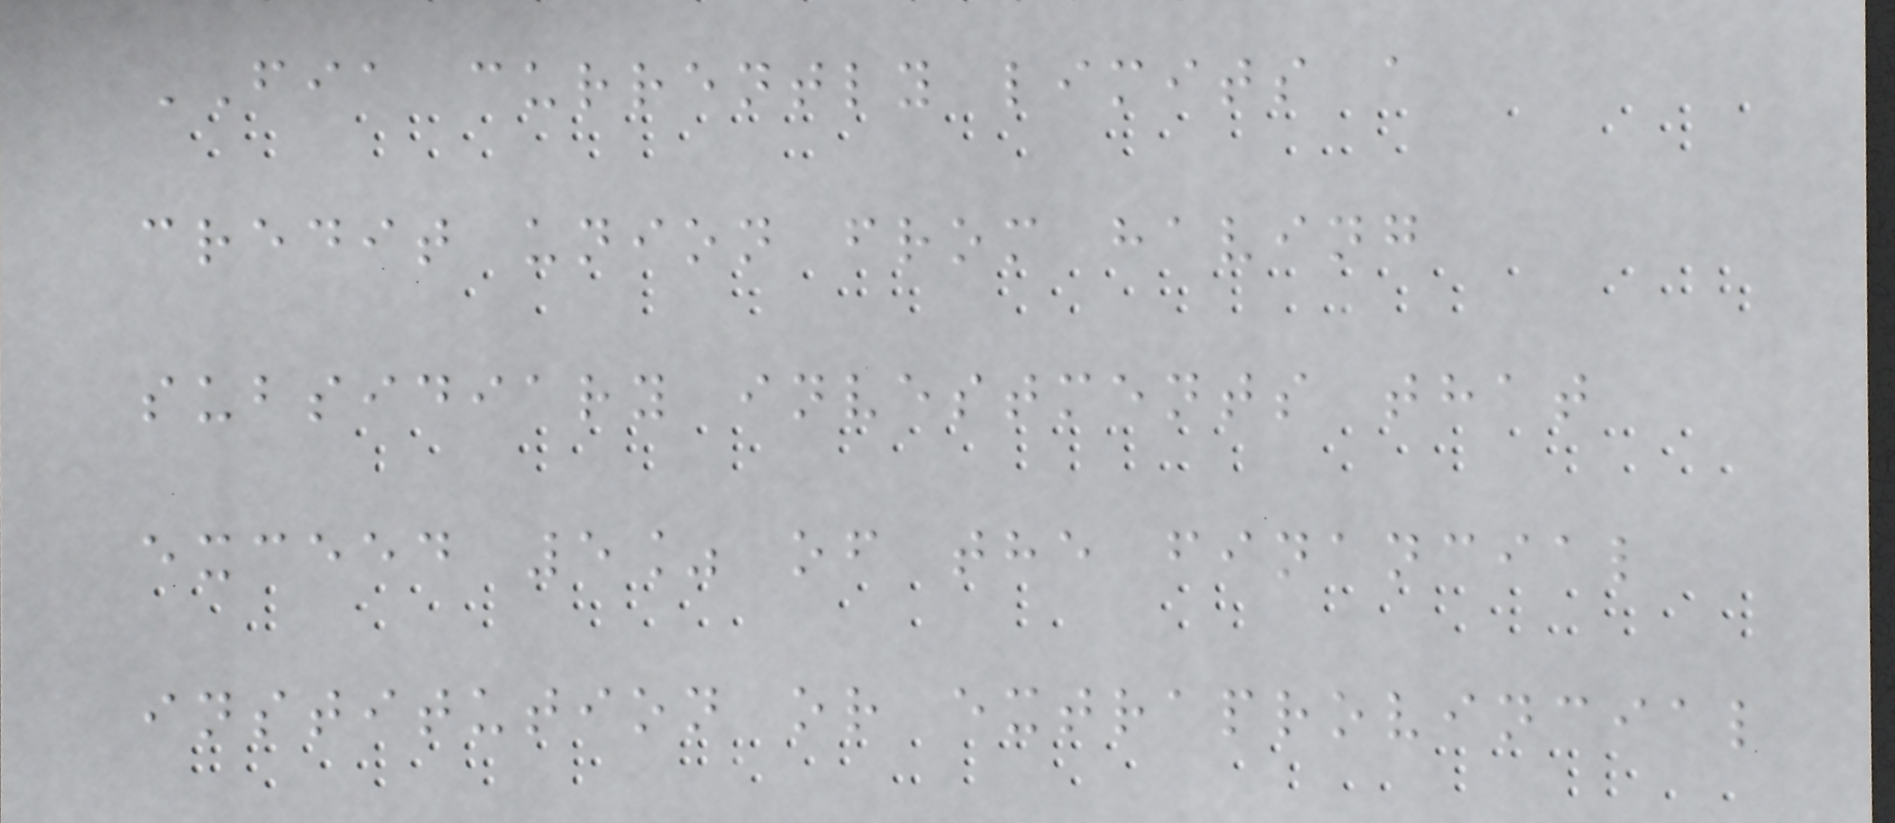FIA currently limits a
credit union from having
subsidiary investments that
exceed 5% of the financial
institution or extraprovincial
